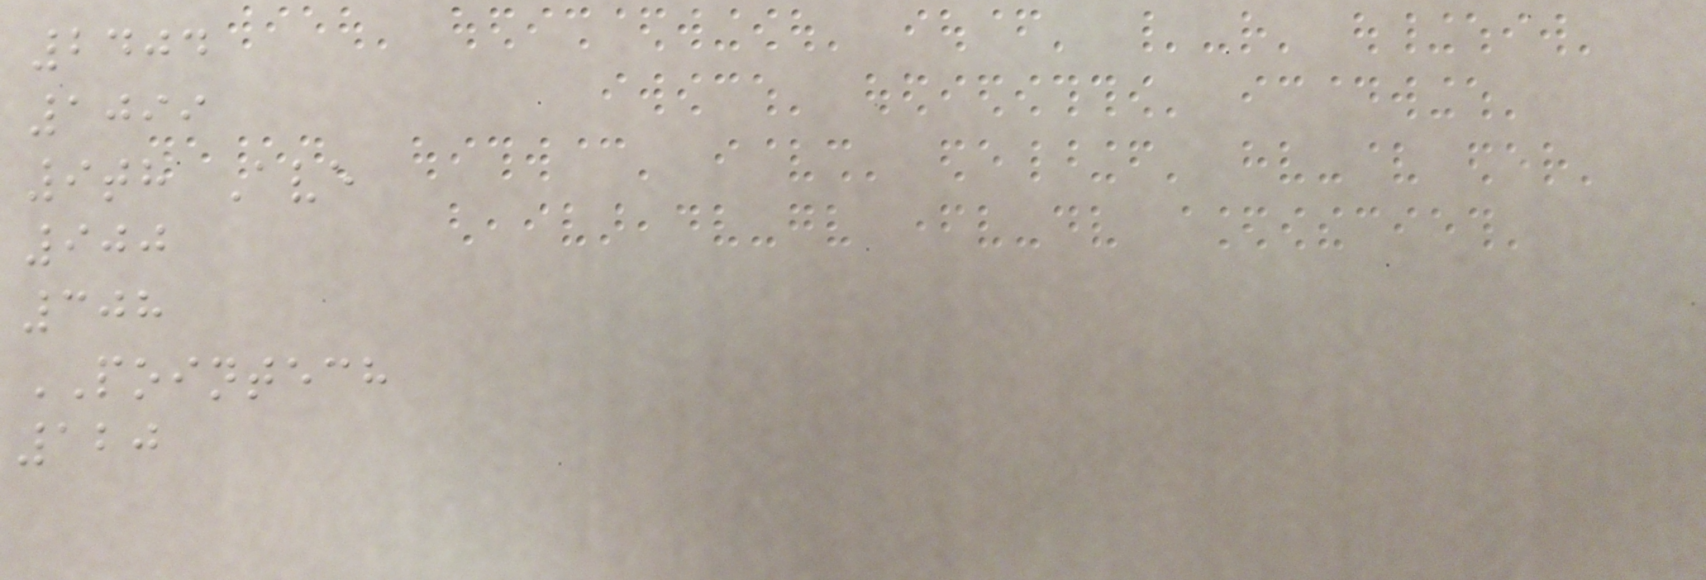2404
1099
9th Ave
900
308
POINTECH
120
